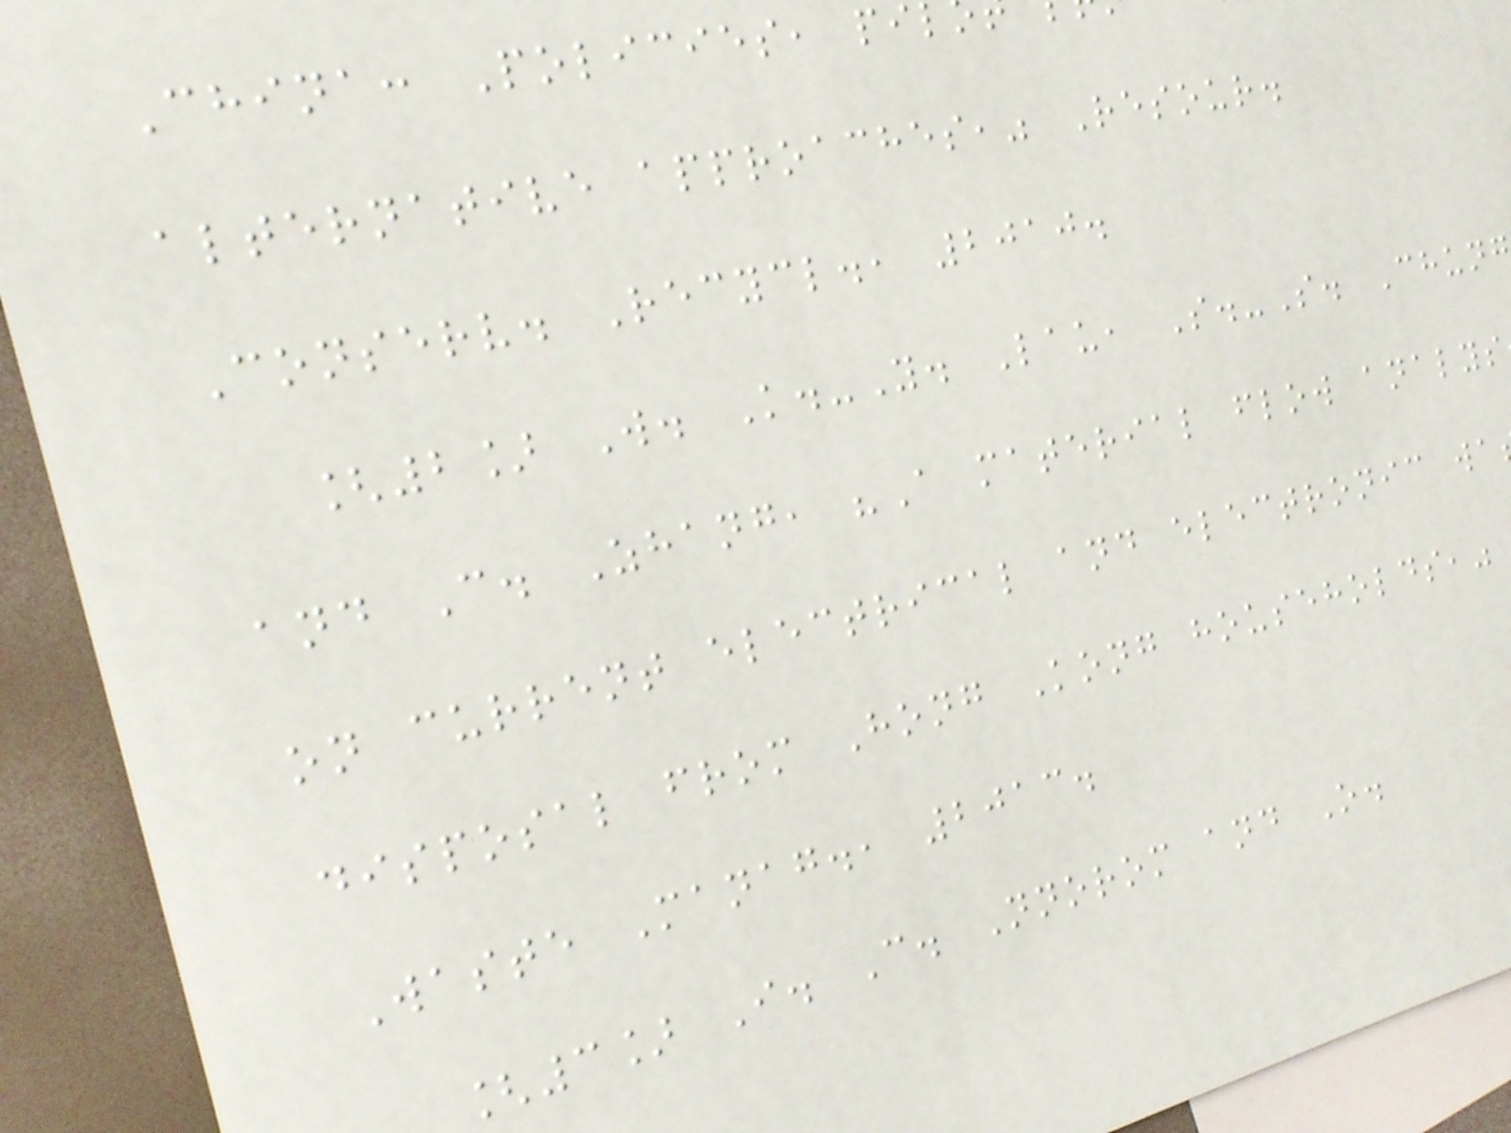China: Policies, pi
alternative approaches," Resour.
Conserv. Recycl., 2010.
[2] W. K.-Y. Lau, S.-S. Chung
and C. Zhang, "A material flow analys
on current electrical and electronic wa
disposal from Hong Kong households,"
Waste Manag., 2013.
[3] I. C. Nnorom and O.
